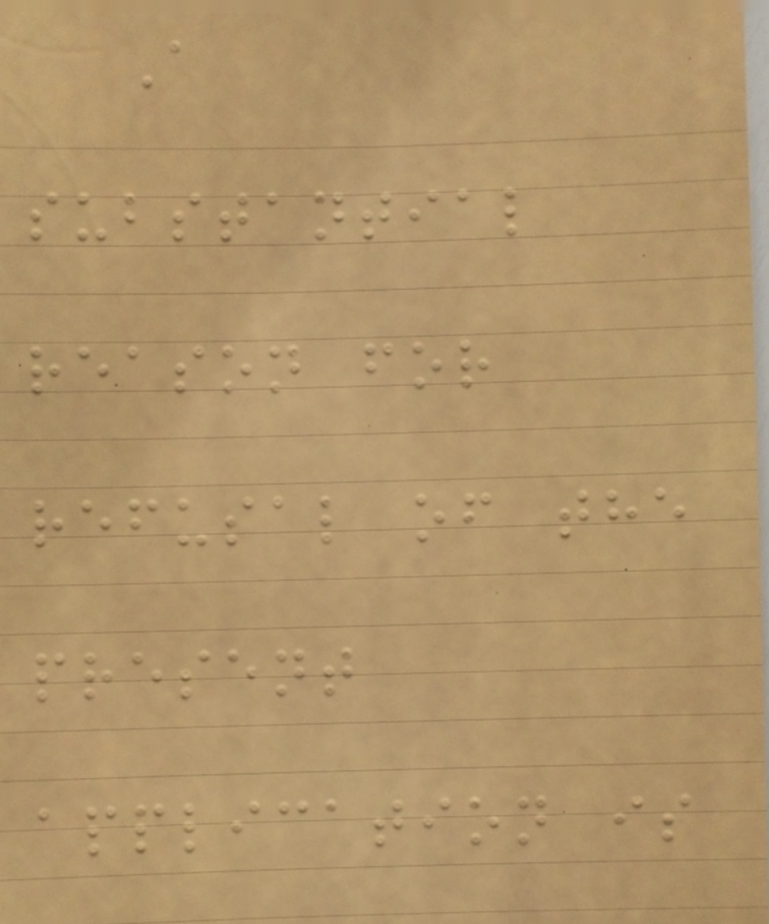A
substantial
reason for
refusal of the
present
application is
